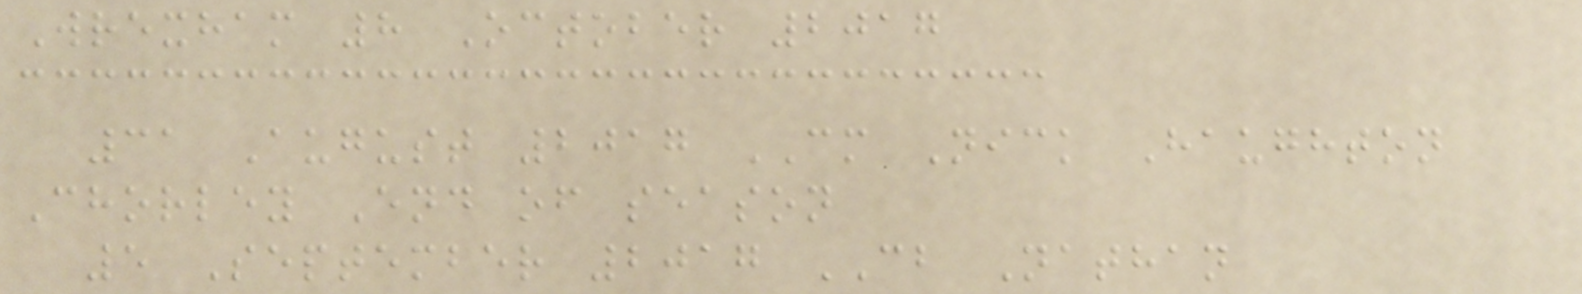Wrexham 8 October 2017
31 August 2017 CM Nick Haughton
Chorley End of season
5 September 2017 CB Nathan
